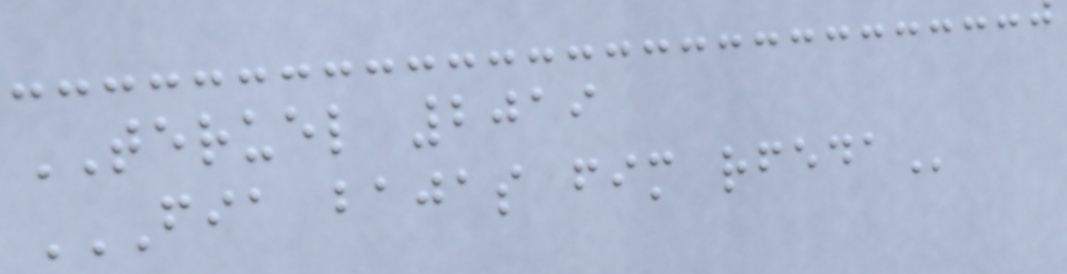TERUEL 2019
FIA BAJAS FIM RFEDA
